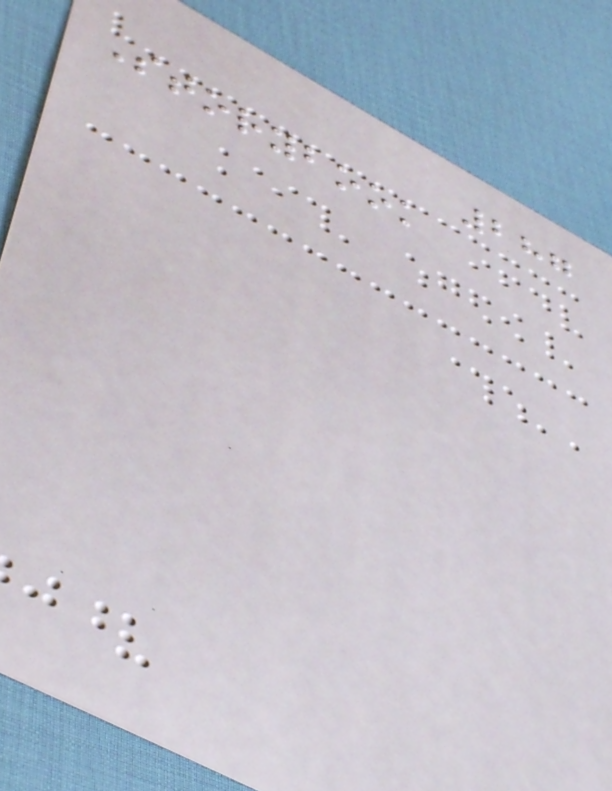287
Storybook
